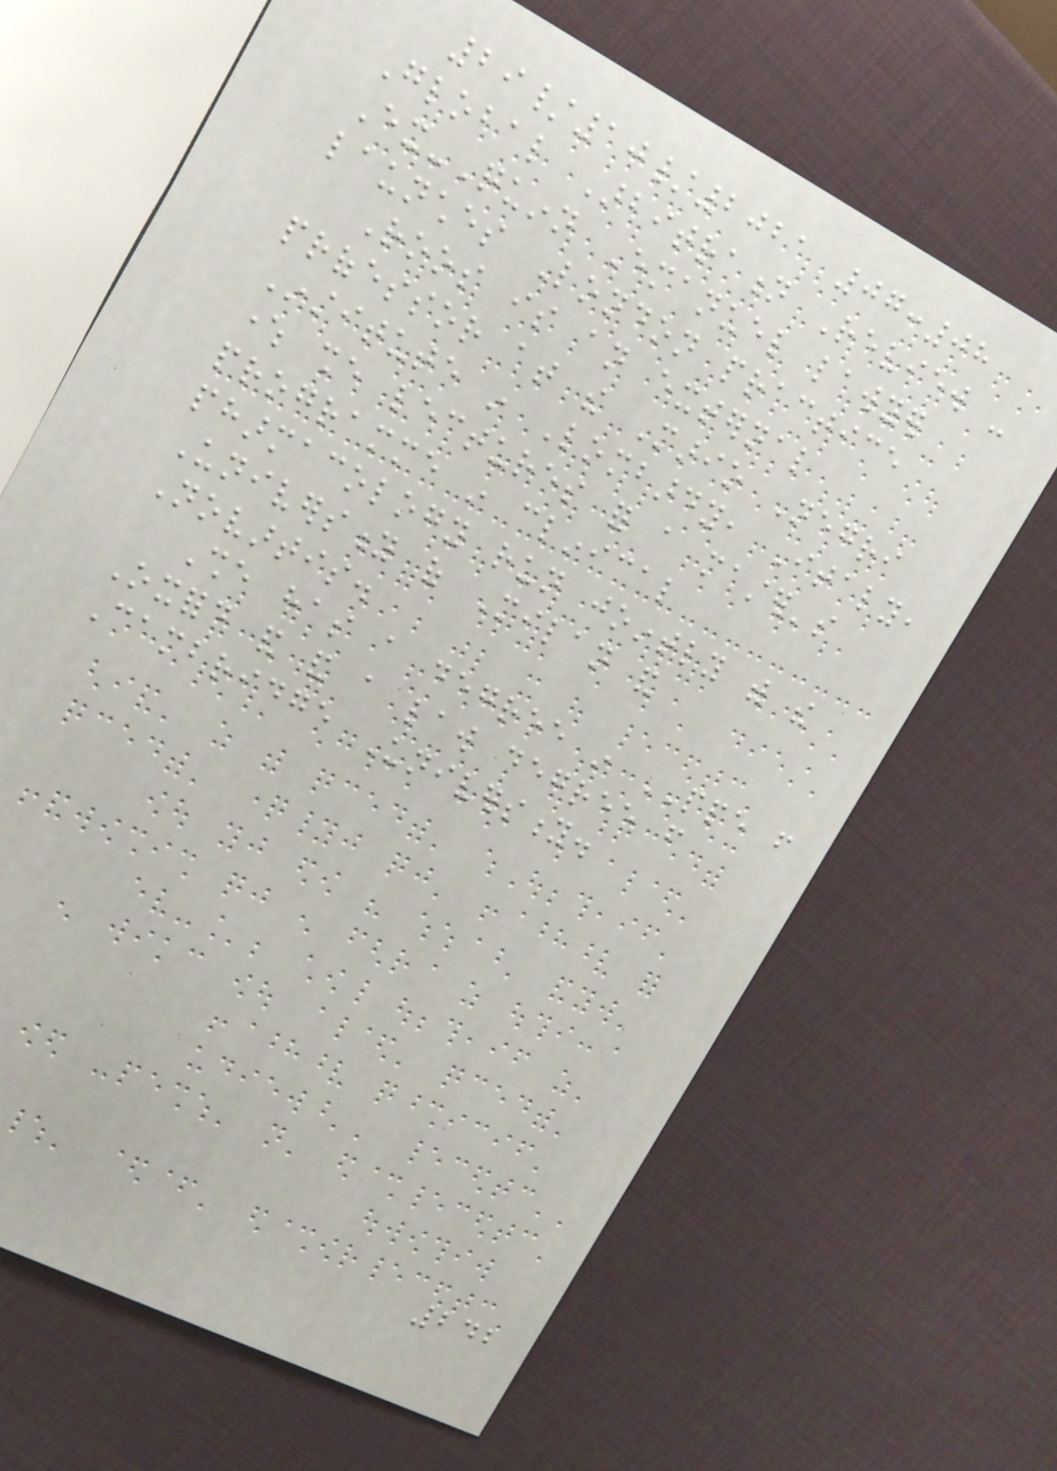29/10/2021 07:08
Global Arbitration Review -
Ex-Quinn Emanuel lawyer
launches London practice
Roos is an external
professor at the Mario Negri
Institute in Lombardy, Italy,
where she lectures for a master's
programme in clinical
pharmacology run jointly with the
University of Milan and
Novartis.
She has a degree in PPE from
Oxford and and a law degree from
Cambridge University.
242
